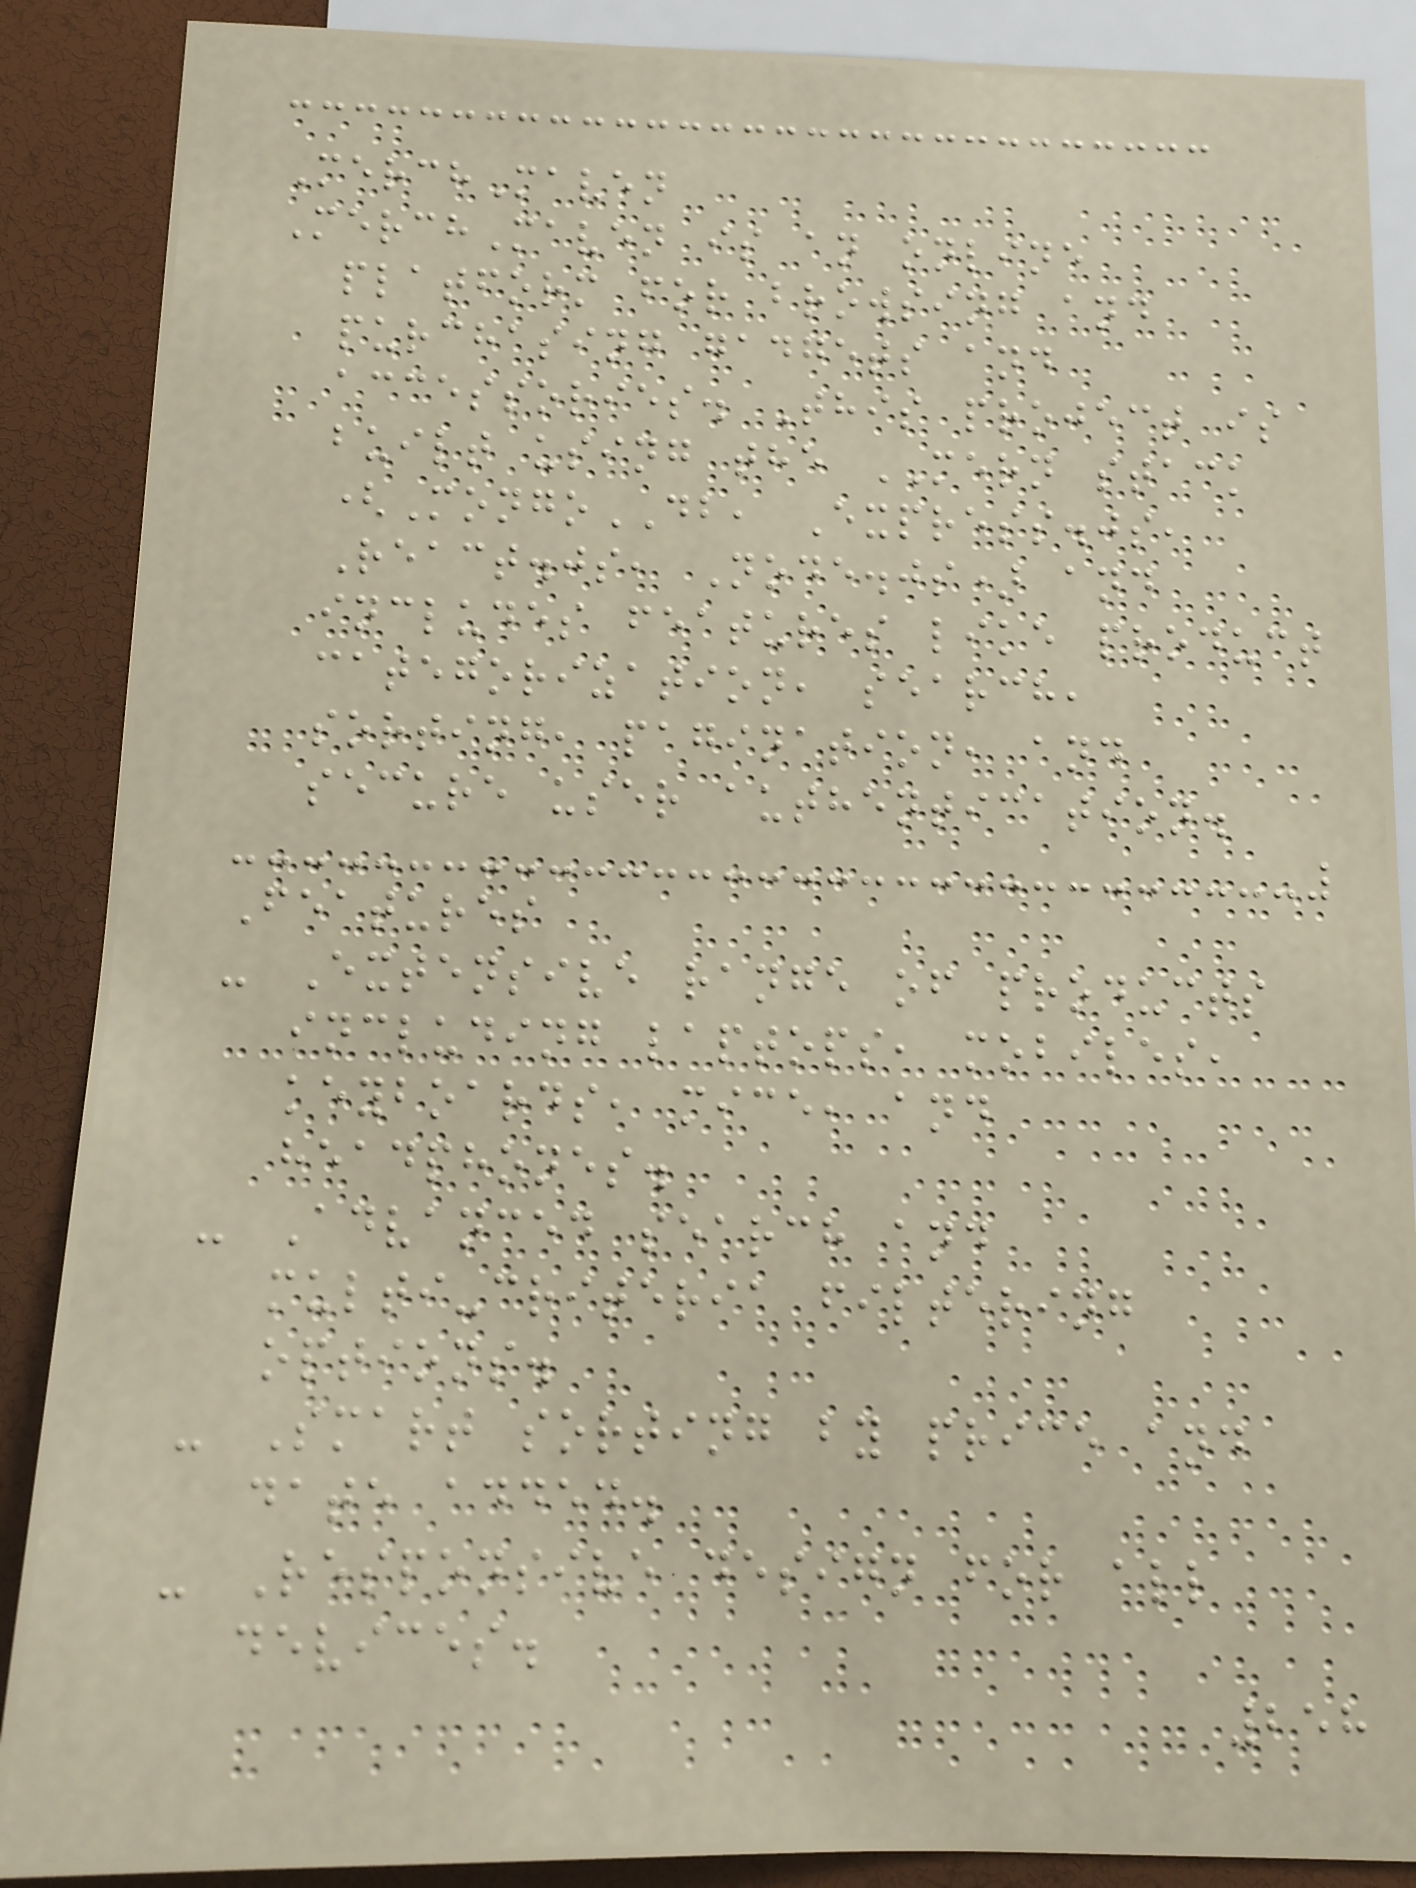MerchMaven
MerchMaven is an online
platform for browsing and
purchasing gadgets and
accessories. This project is
built using the MERN stack
(MongoDB, Express.js,
React.js, Node.js) and
includes features like product
categorization, search,
sorting, pagination, and
secure user authentication.
Features
- Extensive range of products
including laptops, mobiles,
keyboards, mice, and
headphones.
- Advanced search and
multi-criteria filtering
options.
- Smart sorting by price and
date added.
- Responsive design for all
devices.
258
